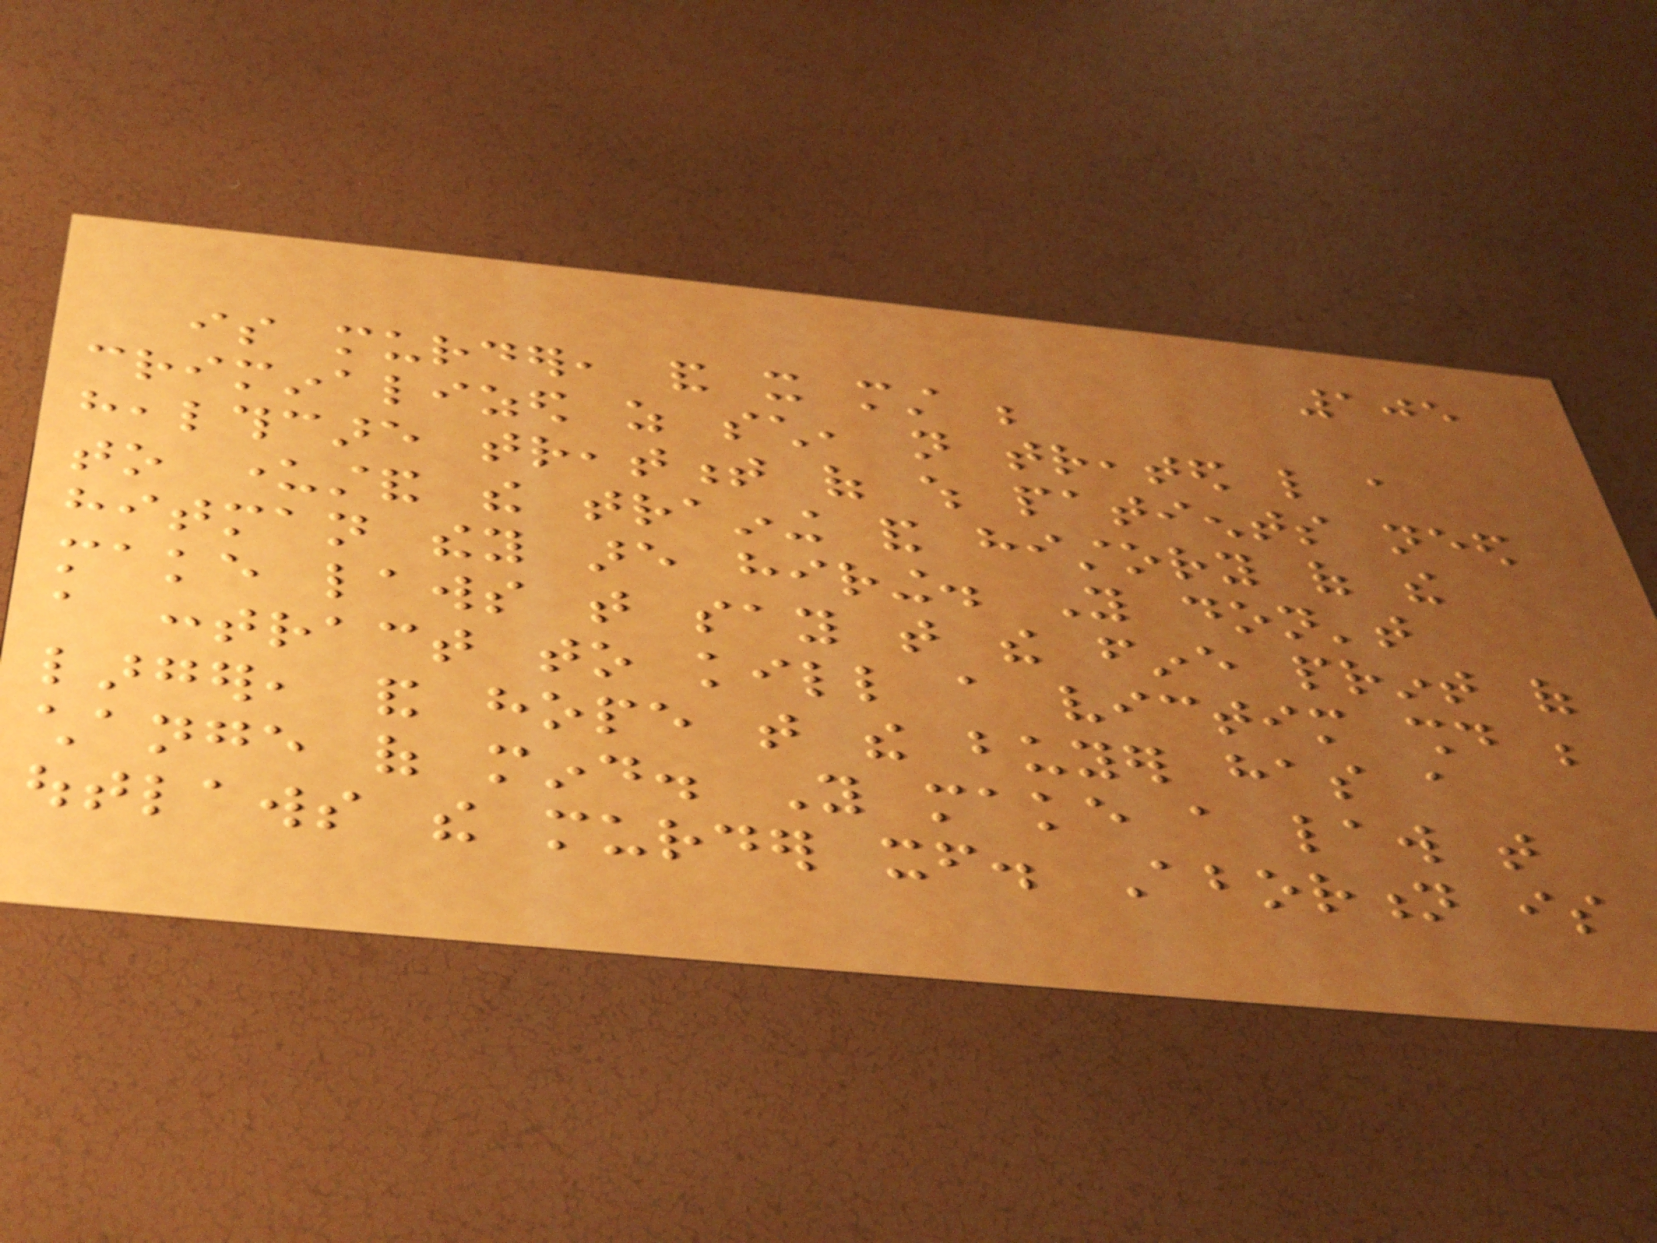105
is murder, and it must be
criminalized as such, not treated like a
healthcare treatment of which patients need
to understand the training and history of the
hitman they are hiring. You don't
make laws that say that the fine print of
a contract to kill a victim should be
larger, and hope that the buyer has a
change of mind. You make a law that
outlaws the murder itself. Abortion is
